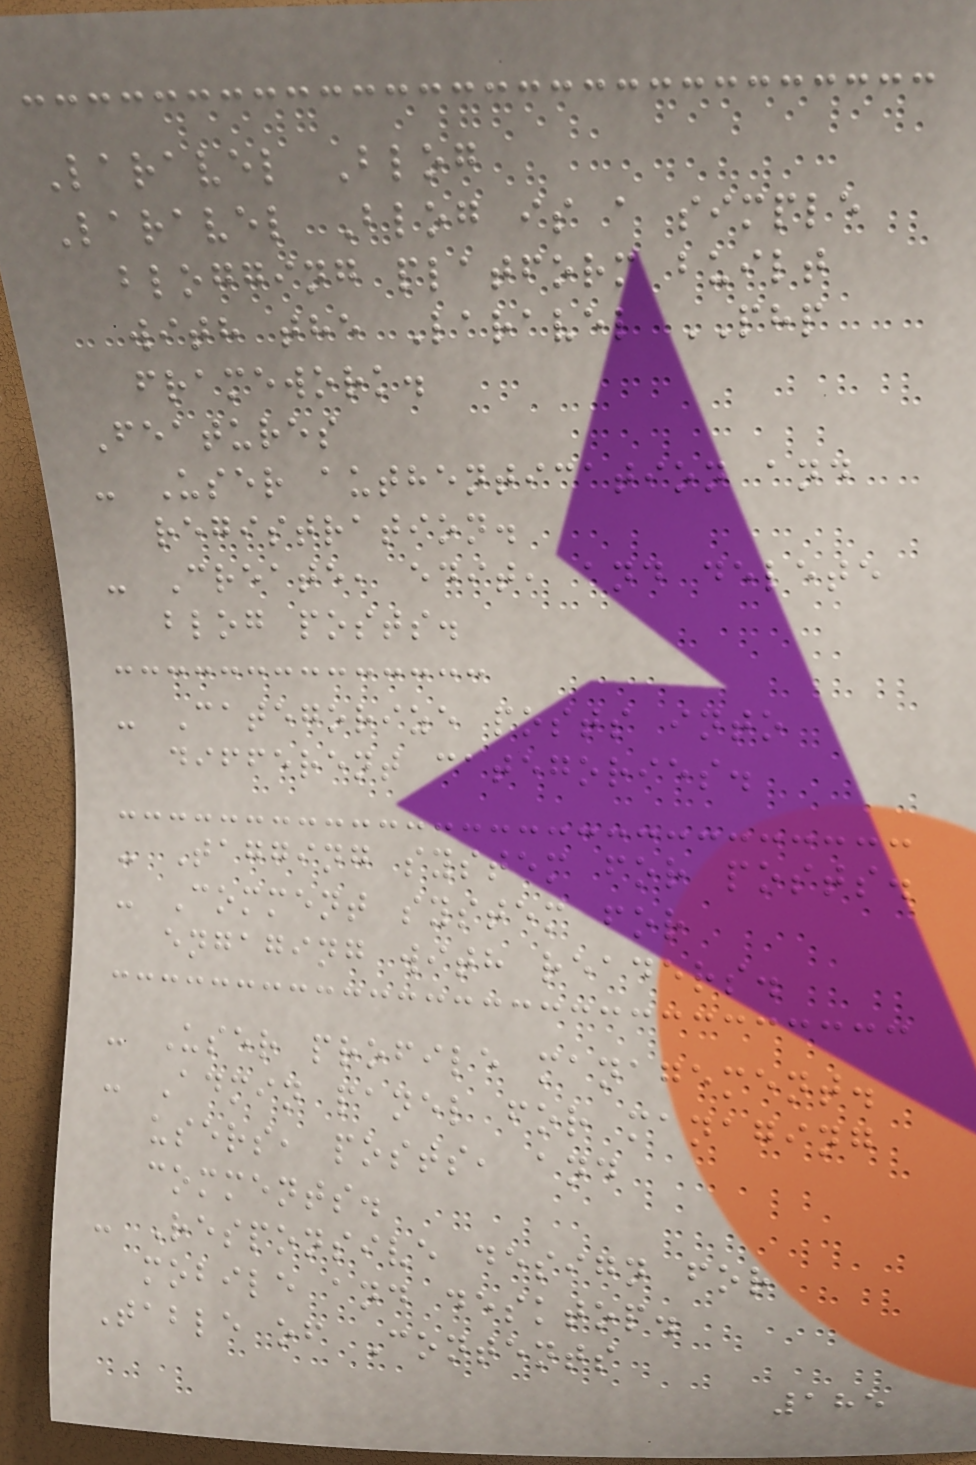Laravel Blog
Laravel Blog is a simple
blogging platform built
with the Laravel PHP
framework.
Features
- User authentication and
registration.
- Create, edit, and delete
blog posts.
- Categorize posts into
different categories.
- Tagging system for posts.
- Comment system for
engaging with readers.
- User profile management.
- Admin panel for managing
users, posts, and
comments.
- Responsive design for
mobile and desktop.
Table of Contents
185
